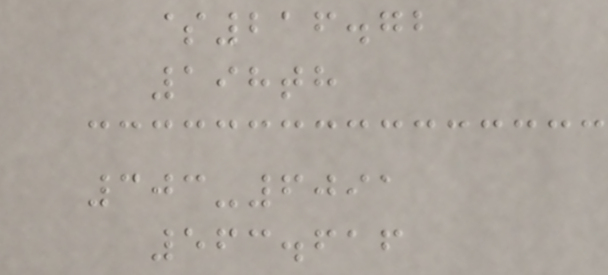$216.72
198th
303-6091
563.616
